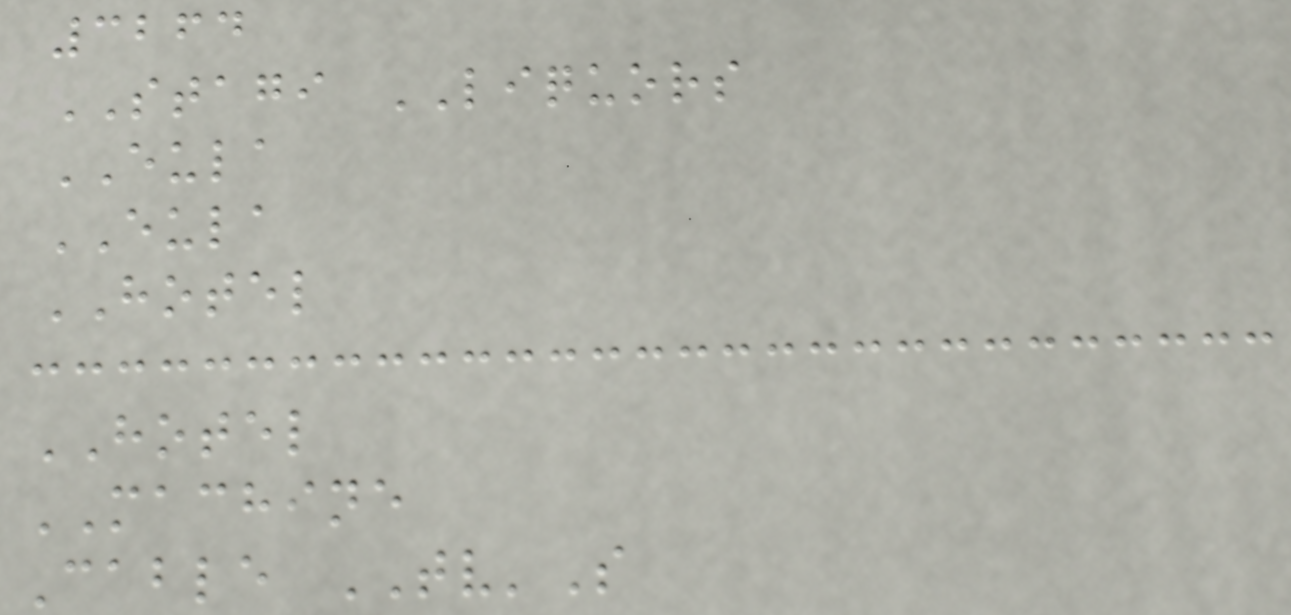3264
STAGI LIQUORS
EULA
EULA
HOTEL
HOTEL
MACHINE
Cable TV'S
